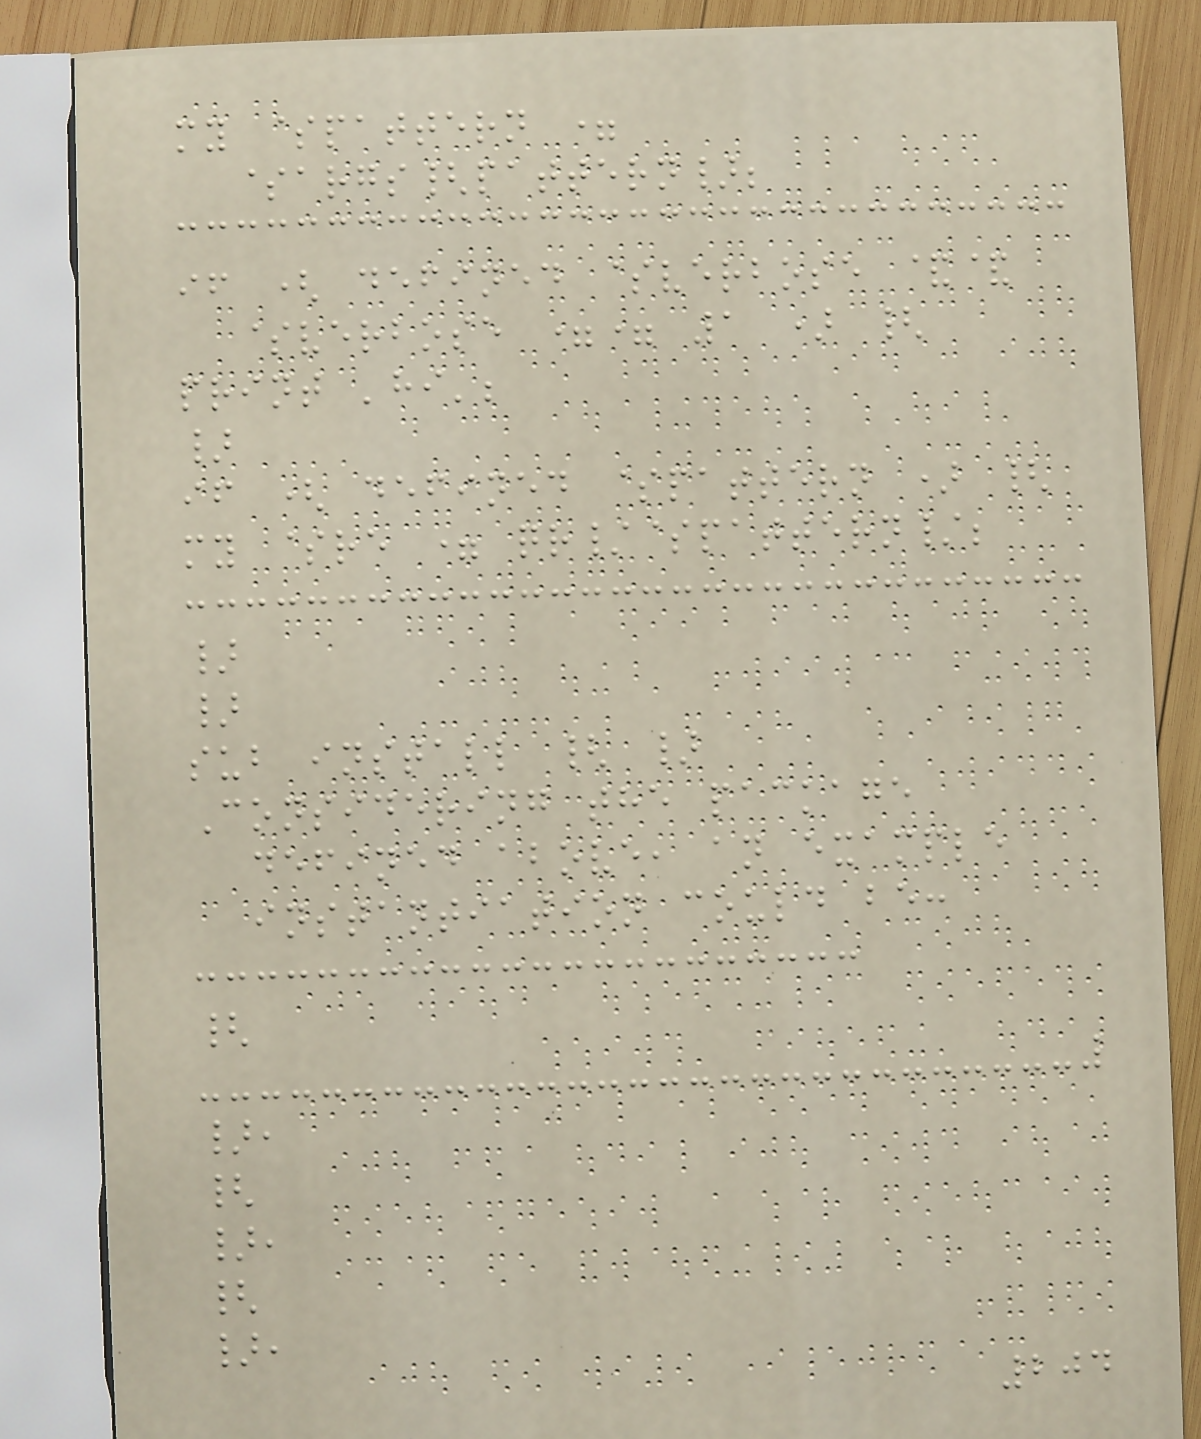my $pattern =
$args{pattern};
if ( defined $verbose &&
$verbose == 1 ) {
print 'hi';
}
if ( defined $pattern ) {
my $re = qr/$pattern/;
}
}
sub install { }
Considering the package
defined above, an example
instantiation could be:
{
},
{
},
{
},
204
